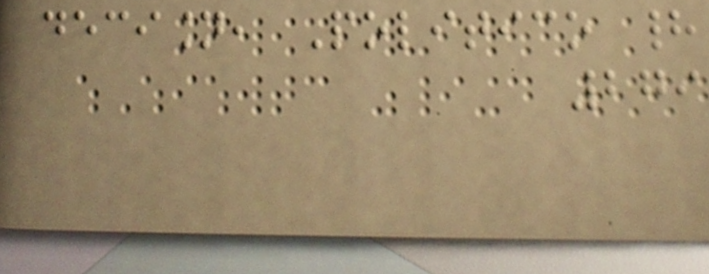decision, Politico had
279
